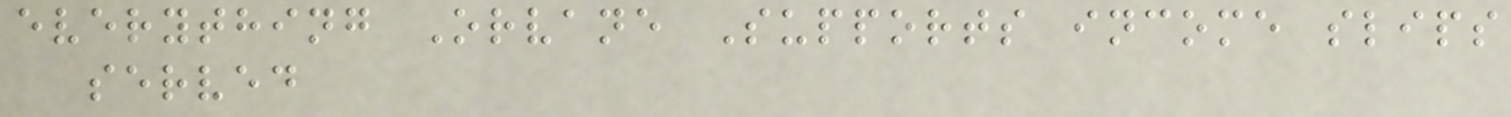everything Orvane Supports income slips
served
